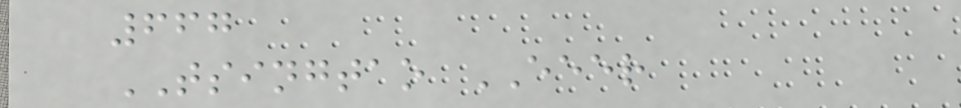667
TSINGTAO EEER
